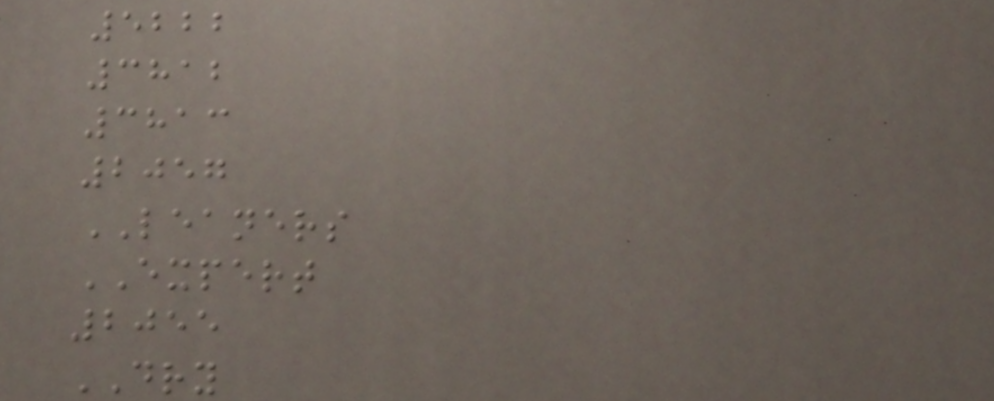5222
3812
3813
2057
LEANERS
EXPERT
2055
DRY
